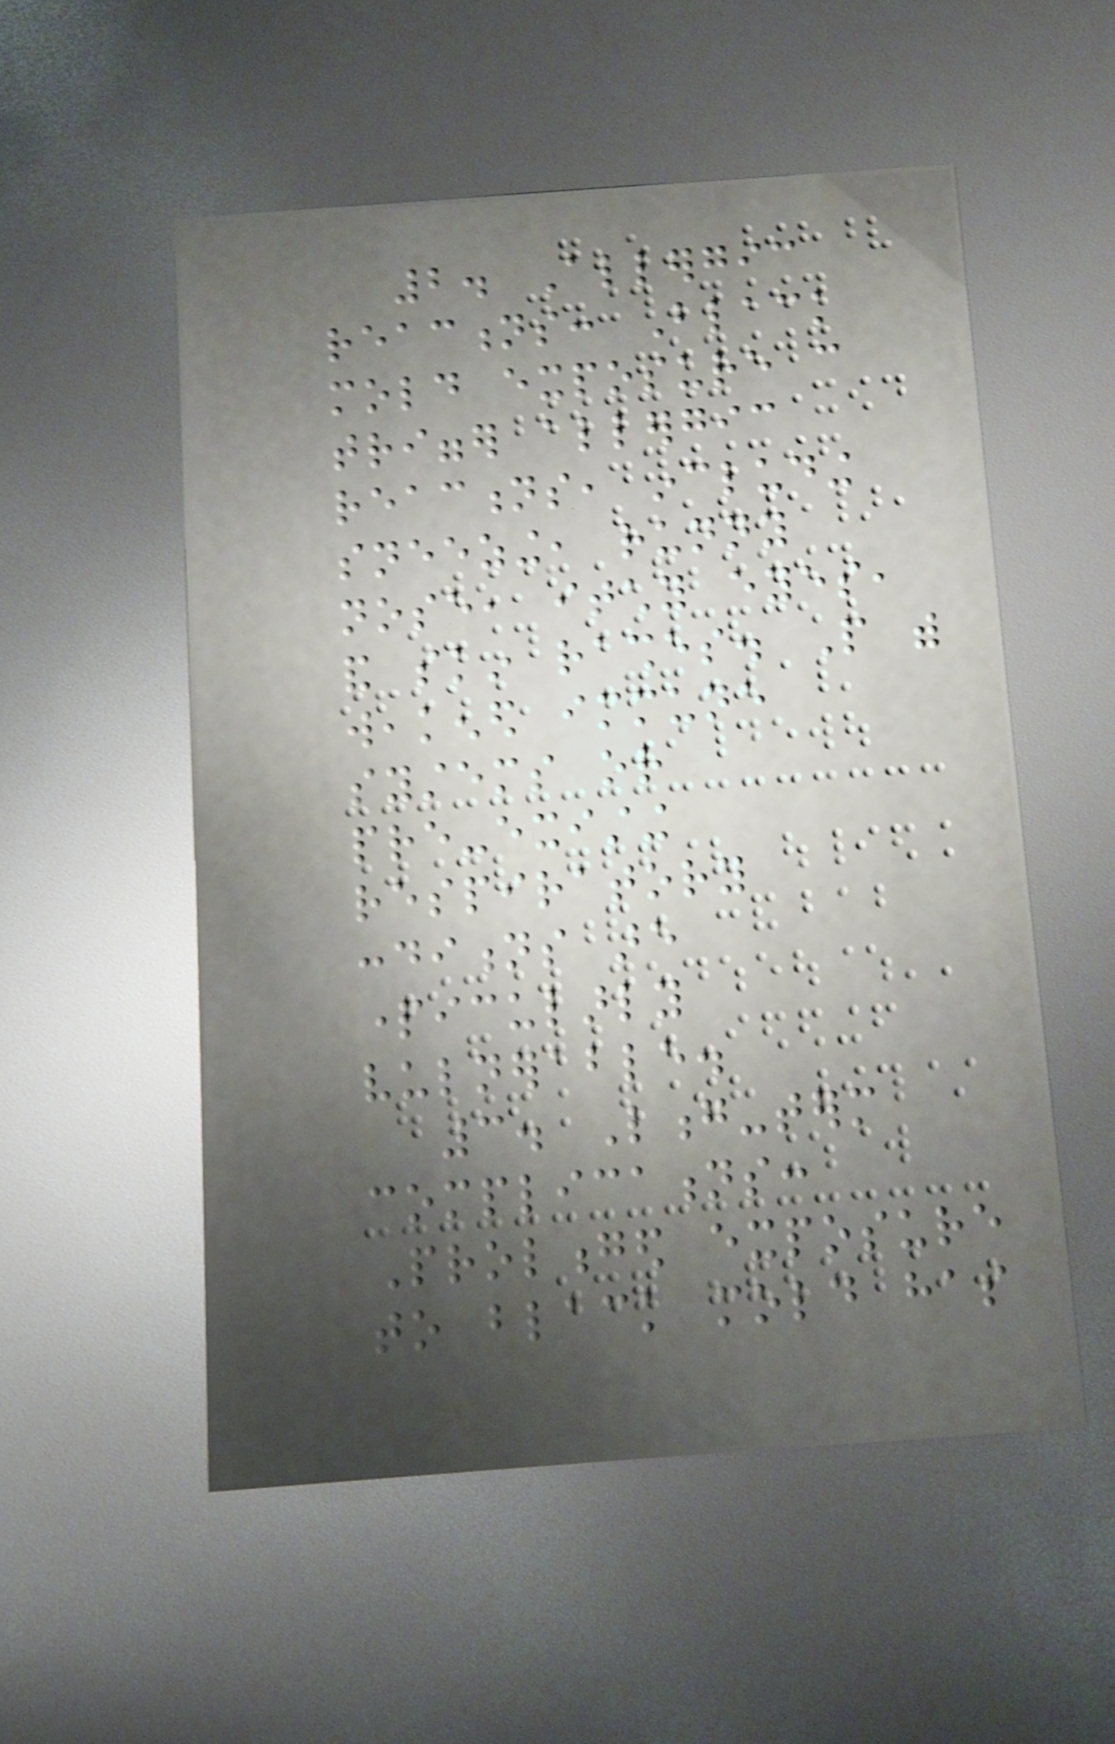2. Allergic
reactions: Black
mold exposure can
trigger allergic
reactions, including
sneezing, runny
nose, itchy eyes,
and skin rashes. People with
weakened immune
systems or
pre-existing
respiratory
conditions are
particularly
vulnerable.
3. Long-term
complications:
Prolonged exposure
to black mold has
